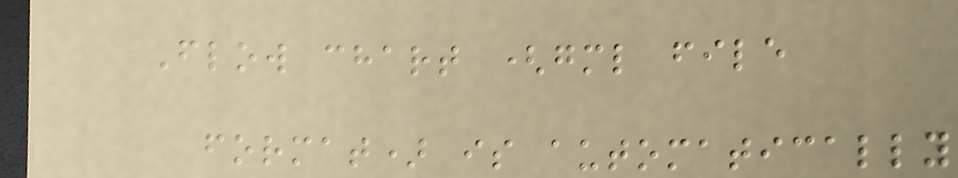Flow chart (gml file
format) is automatically
